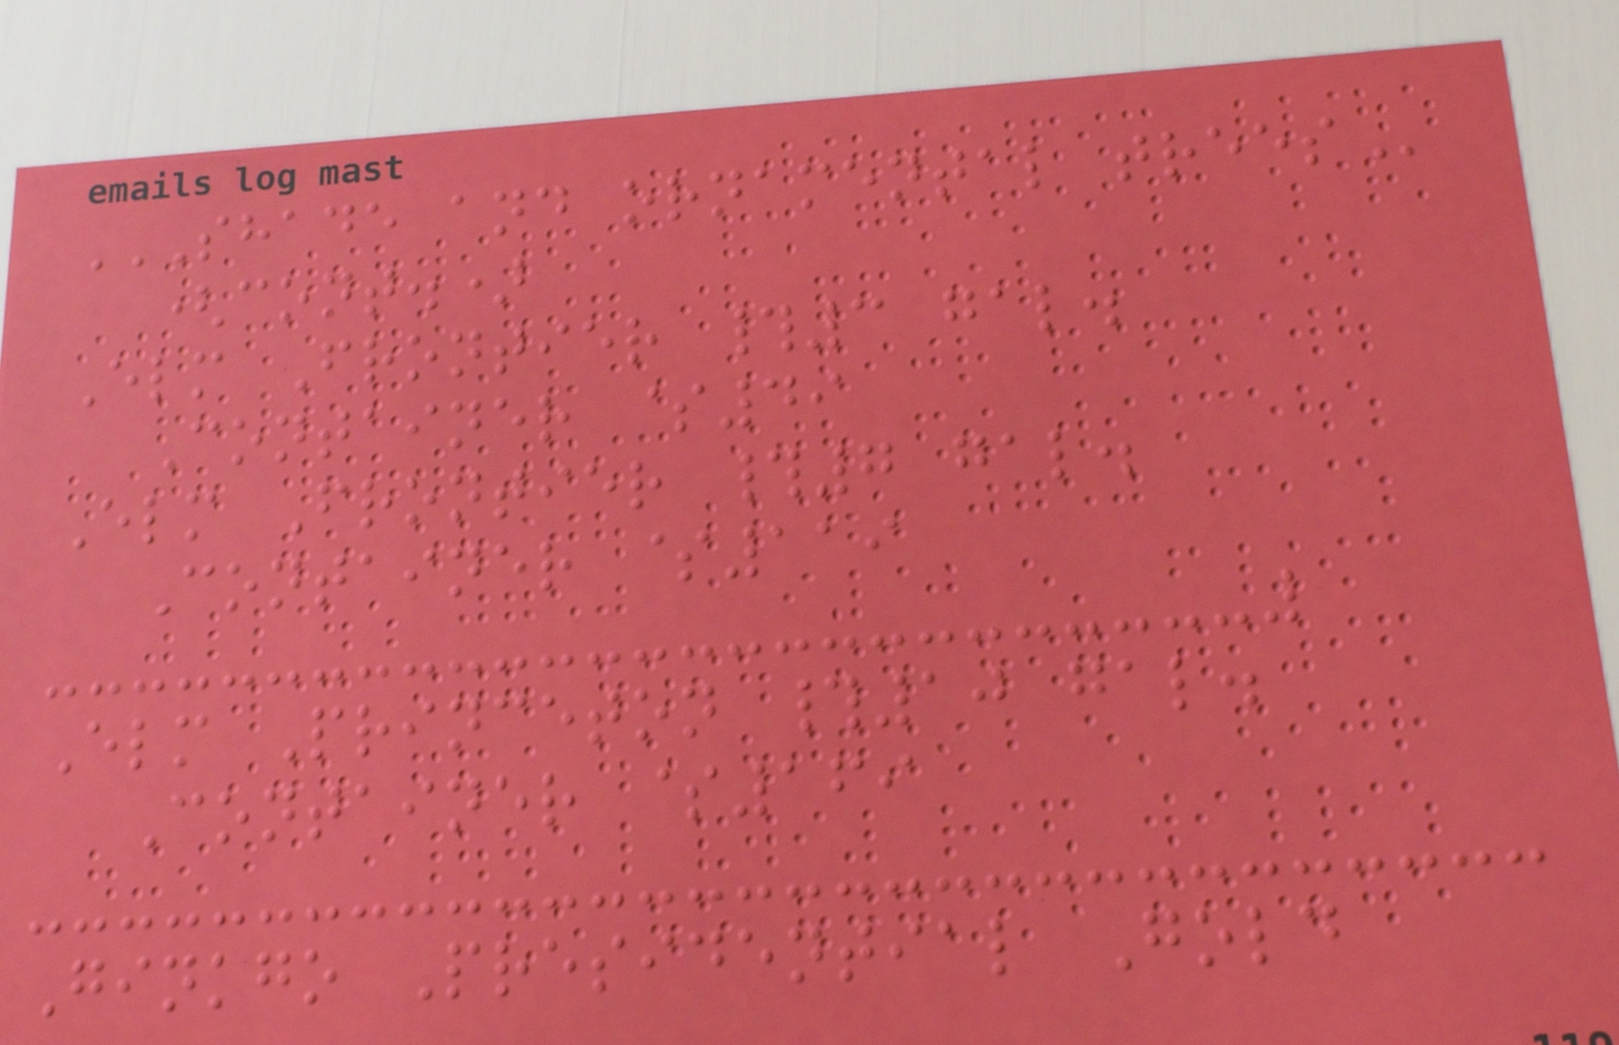SHADE AND ORNAMENTAL TREES
(cont.)
Elm Frontier #3 gal.
Container $49
Elm Frontier #7 gal.
Container $119
Elm Princeton #10 gal.
Container $169
Ginkgo Presidential Gold
